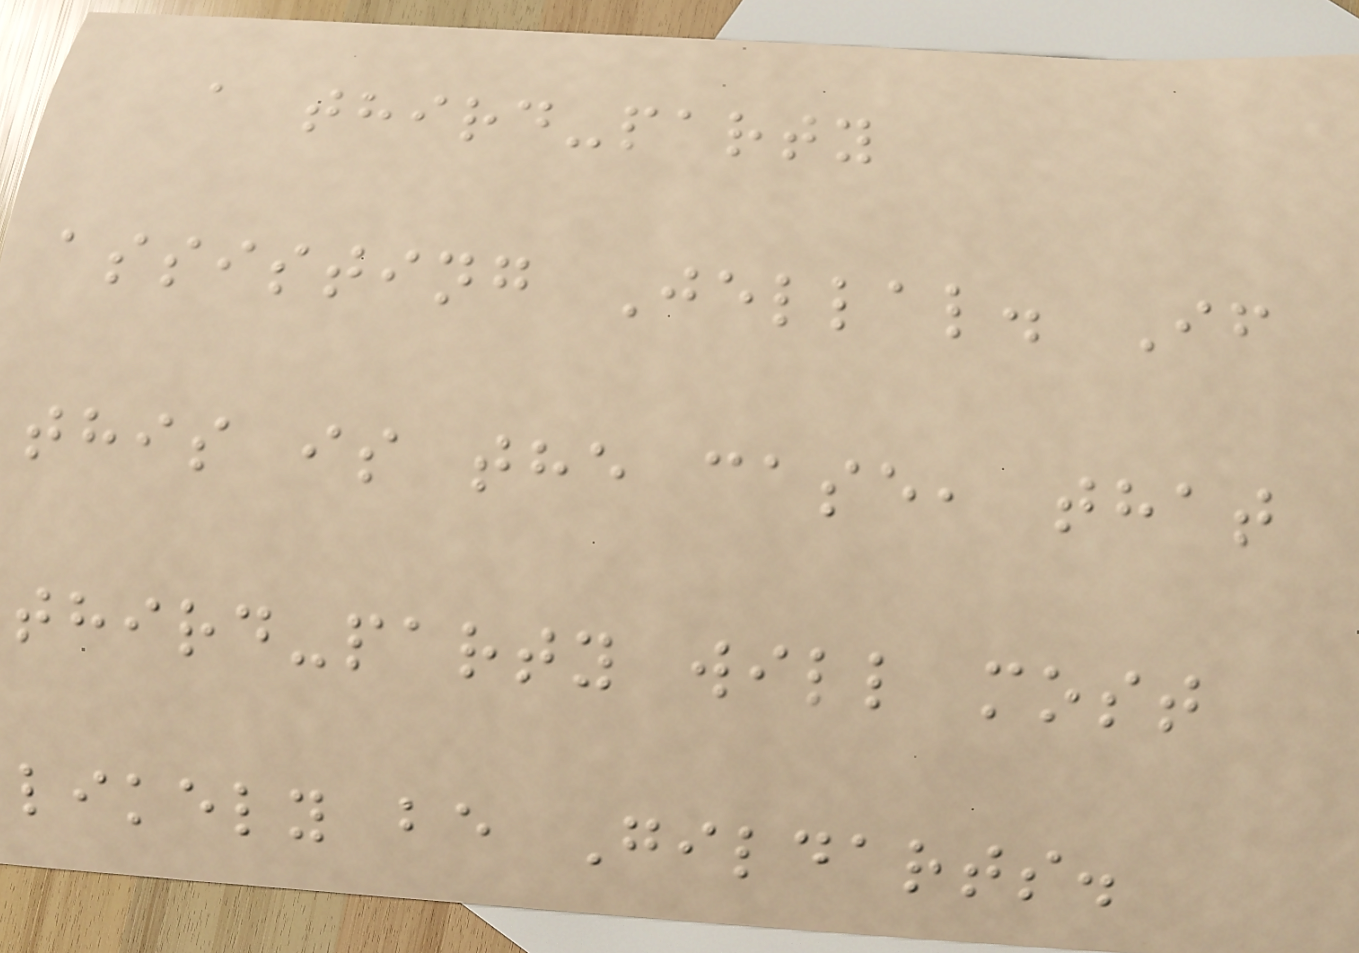a third-party
assisting Jellal. If
this is the case, that
third-party will most
likely be Gildarts.
